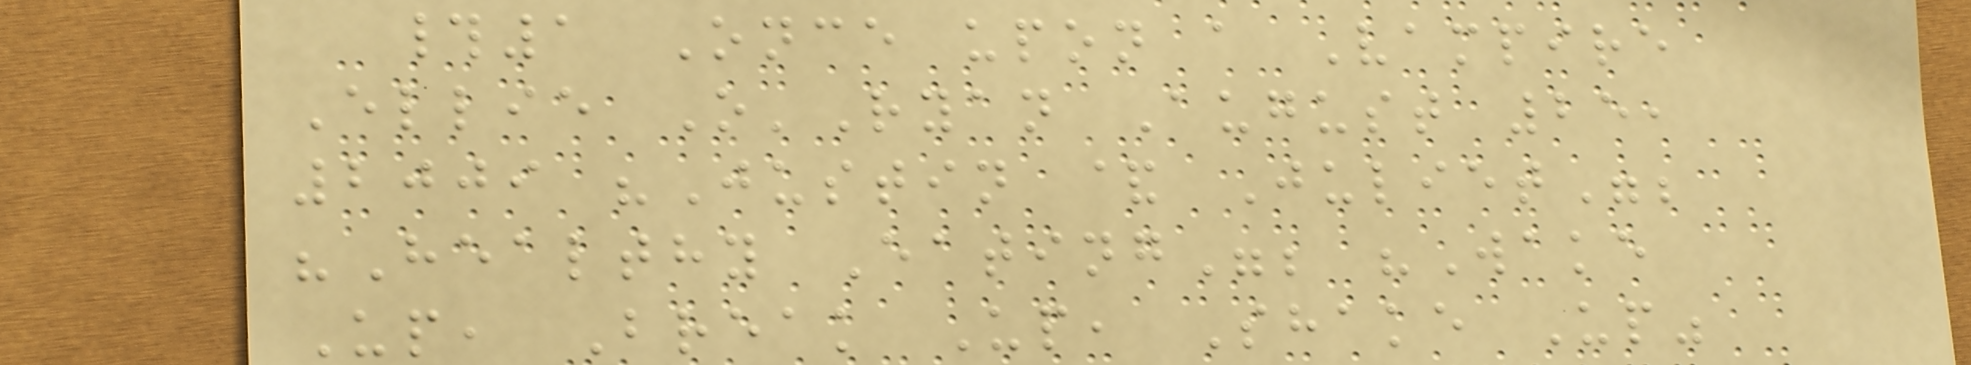#1 Once upon a Vampire
Ellie O'Ryan August 25,
2009 "Justin & Juliet";
"Healthy Eating"; "Wake
Up, Break Up, Shake Up"
